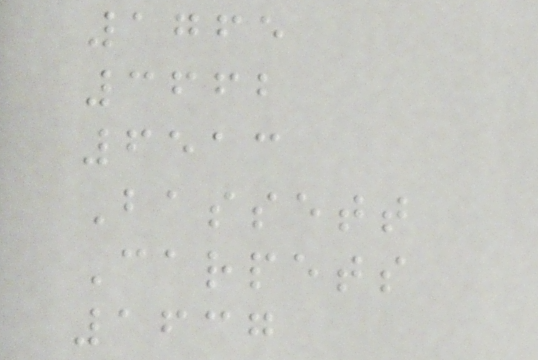1765
3662
6513
Bassett
Carpets
1637
